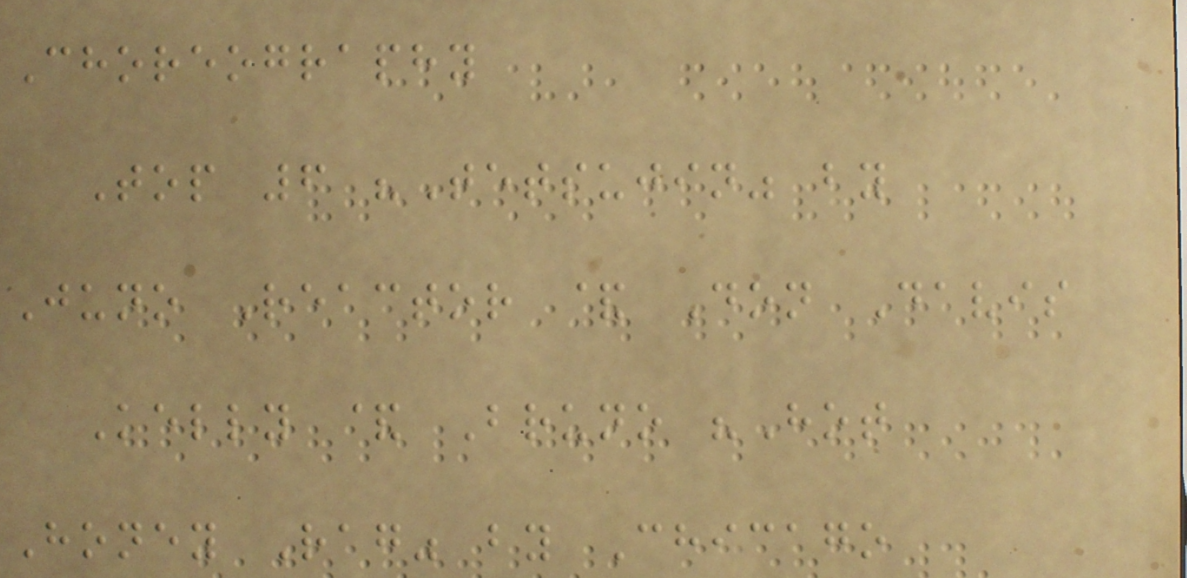Choreography
Top 6 "Tetsujin" by
Juno Reactor & Don Davis
Kelly & Bruno "Hot
Honey Rag" by Chicago
